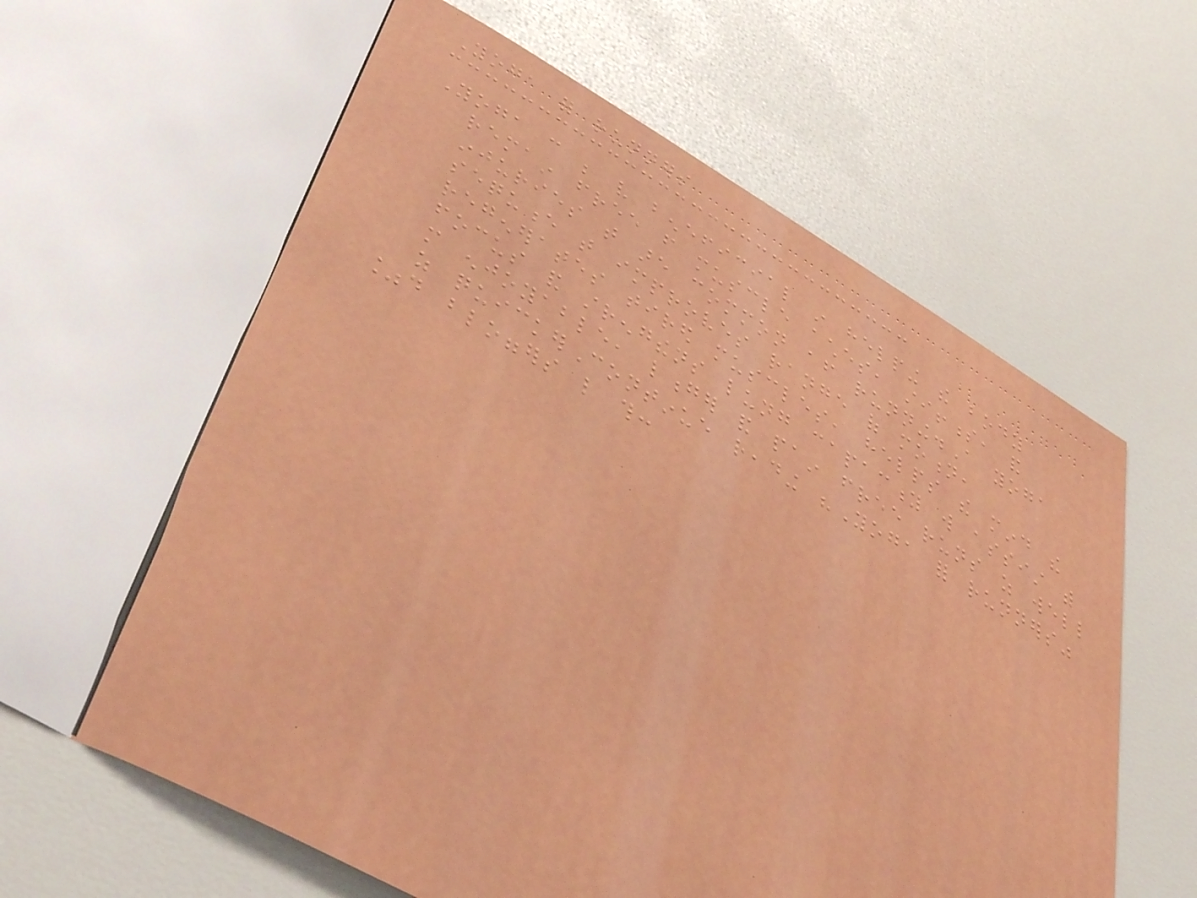Yoga for runners
Yoga can be very beneficial in helping the body
remain free from muscle aches, stiffness, and
injuries that are common after running.A yoga
sequence that improves range of motion,
regenerates tired muscles, helps the mind the
focus and strengthens lung capacity will assist with
more enjoyable, longer and pain free runs as well
as quickerContinue reading "Yoga for runners"
%d bloggers like this:
